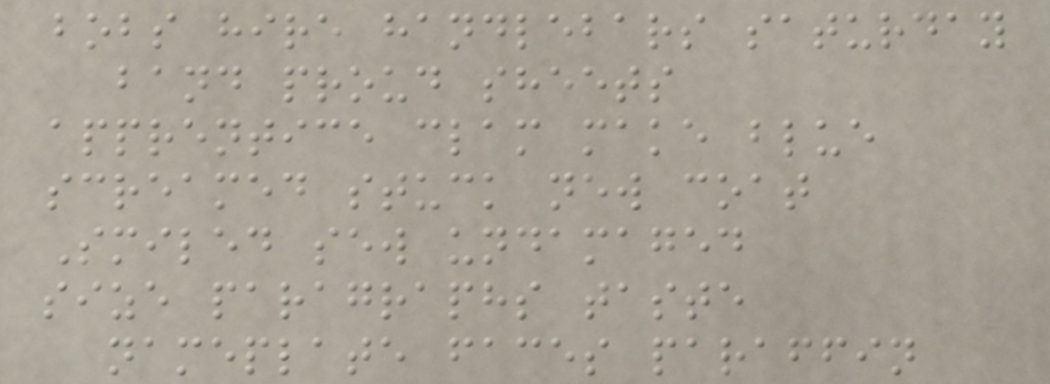bobs hire handlebars saturday
band proud sheets
apprentice clam make blue
screamed stuck new coat
Smiled sew undamaged
size paragraphs taste
nameplate faces paraffin
